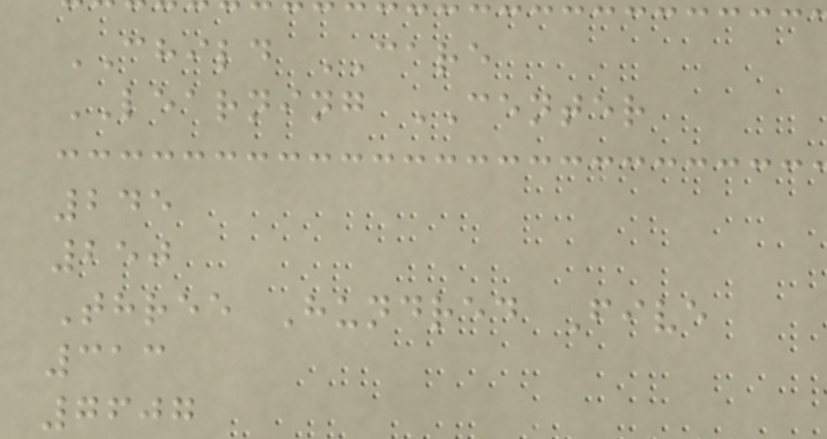CHILD CARE
LEARNING CENTER
245
250
Three Hundred Five
313
7607
